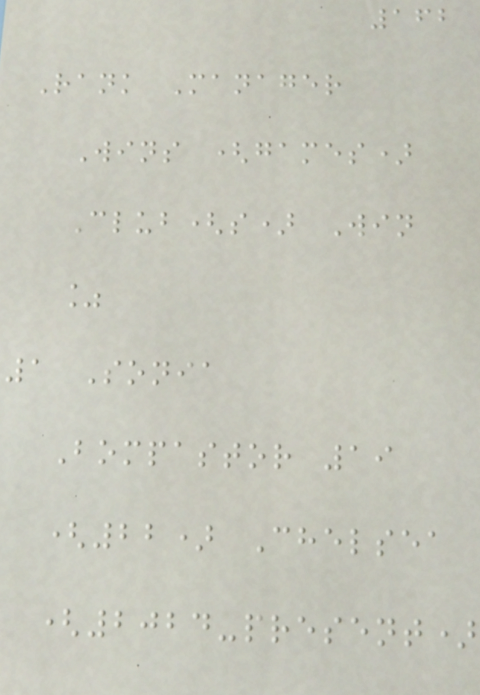162
Rank Manager
Wins (games)
Club(s) Win
%
1 Sonia
Bompastor 19
(22) Chelsea
(2024-present)
